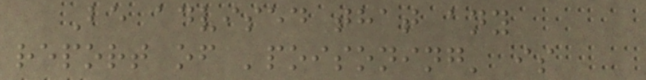Be advised that any
report of 'poisoning' is
